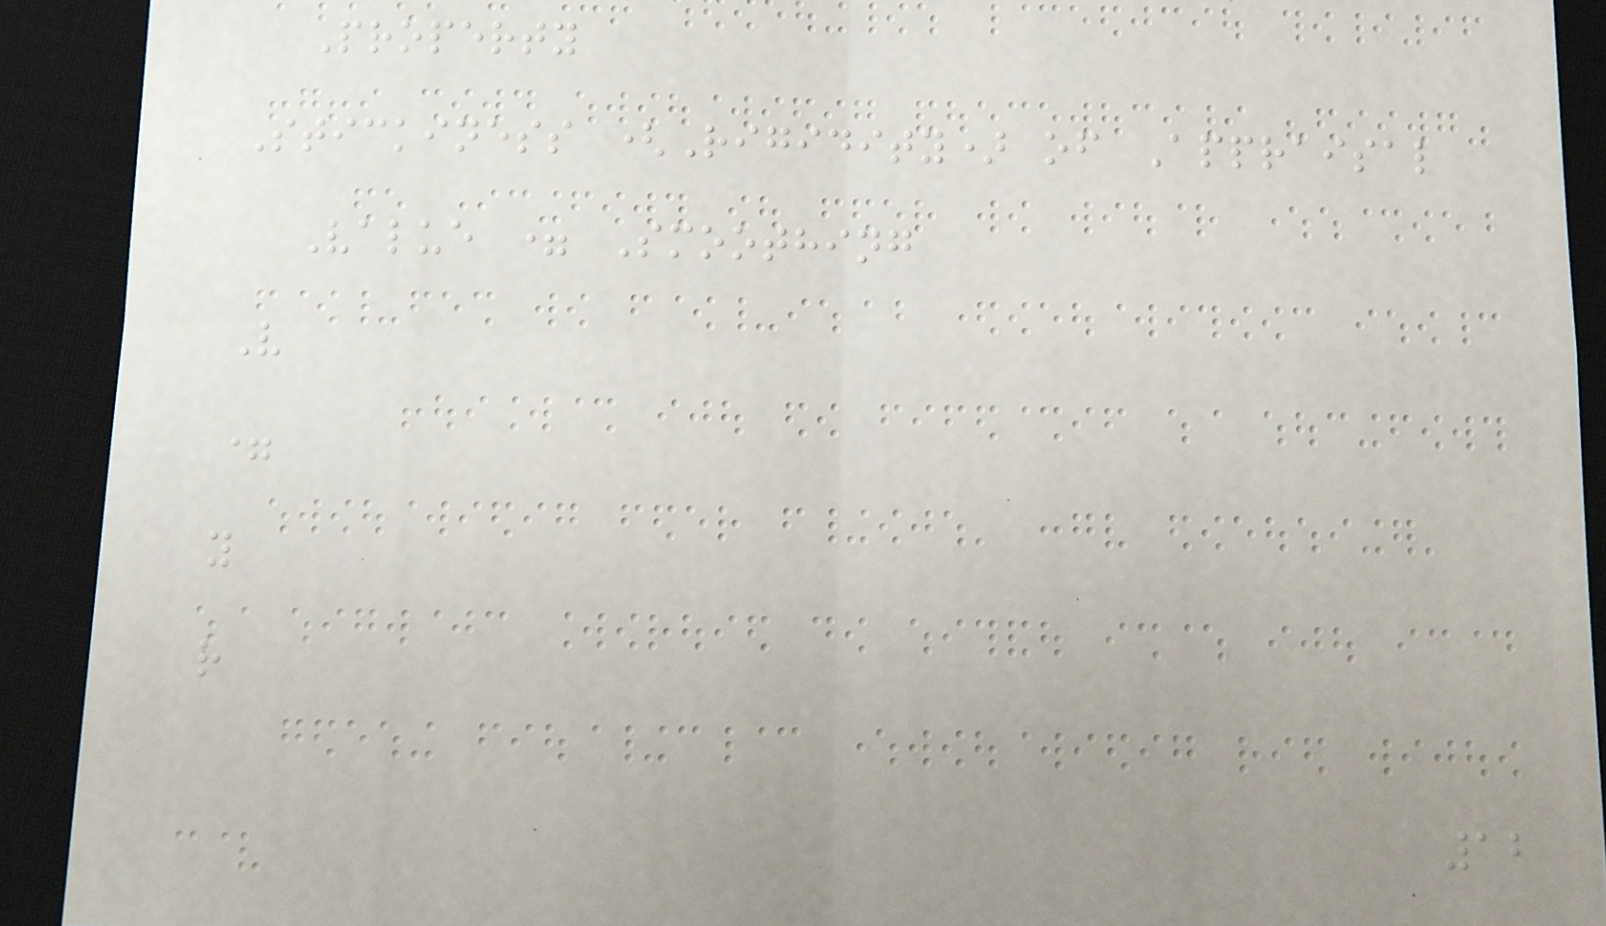Property
Stickiness (Rigidity) of Appraisal
Value = Smoothing
V
=
y
r
12
